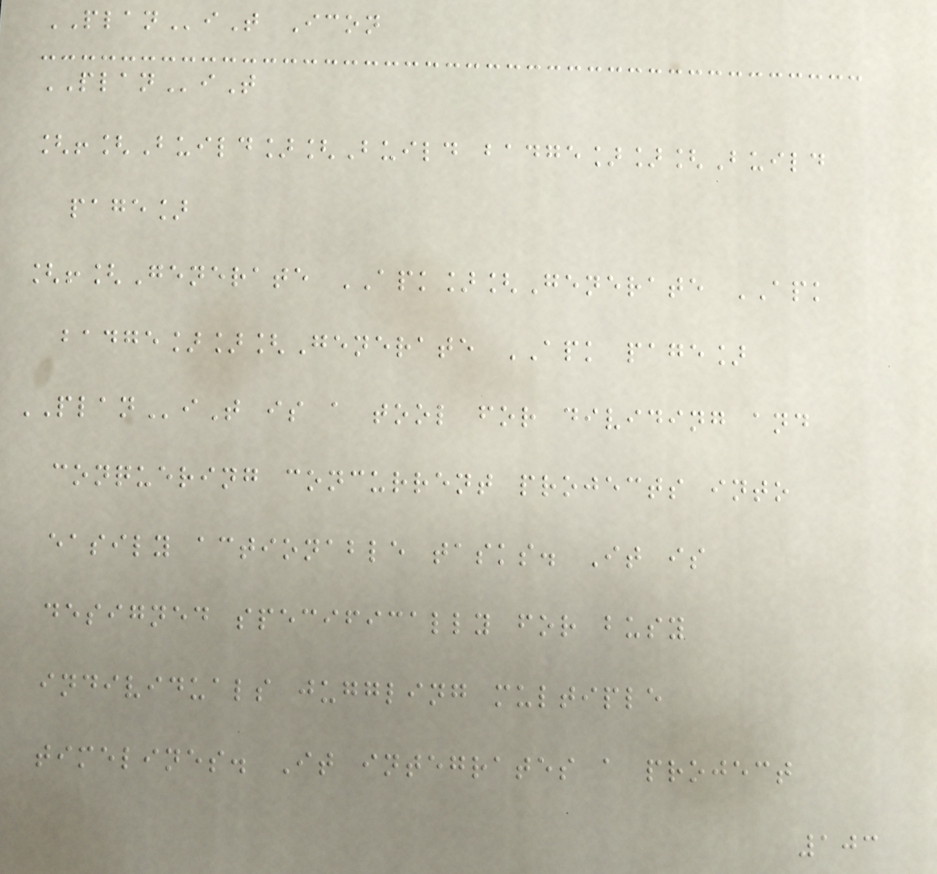PLANiT Icon
PLANiT
[![Build][Build badge]][Build
page]
[![Generate APK][Generate APK
badge]][Generate APK page]
PLANiT is a tool for dividing and
conquering concurrent projects into
easily actionable tasks. It is
designed specifically for busy
individuals juggling multiple
timelines. It integrates a project
103
